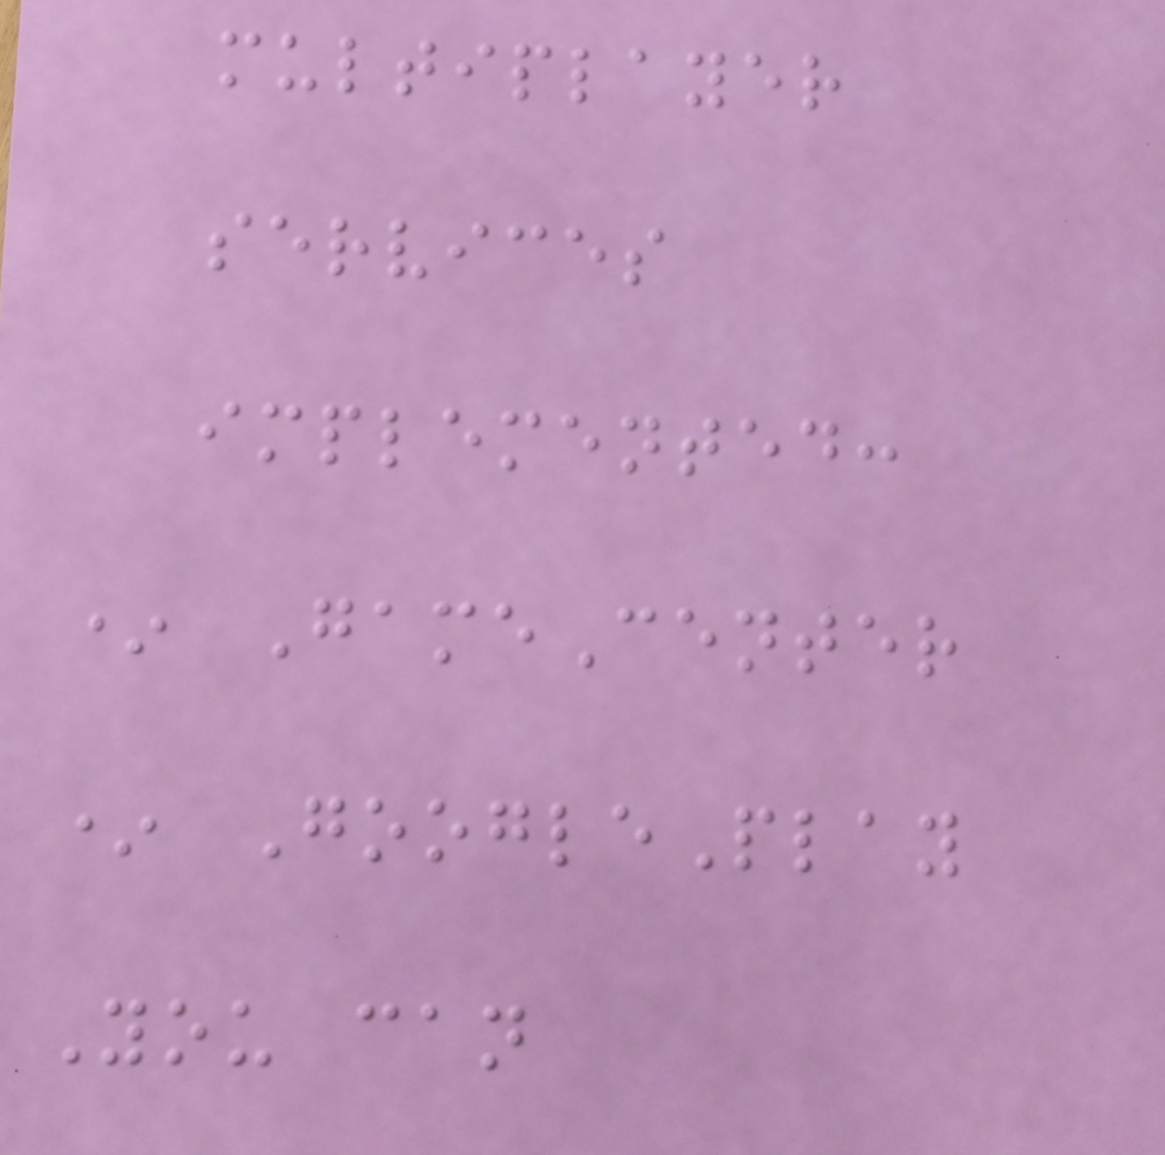multiplayer
services
implemented:
* GameCenter
* GooglePlay
You can
